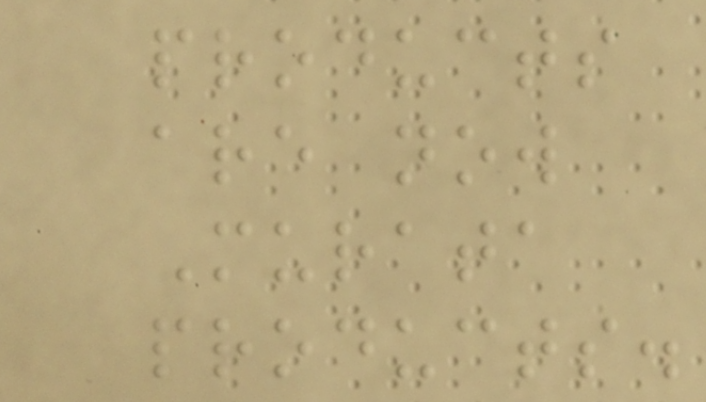products
are now
Murata
products.
